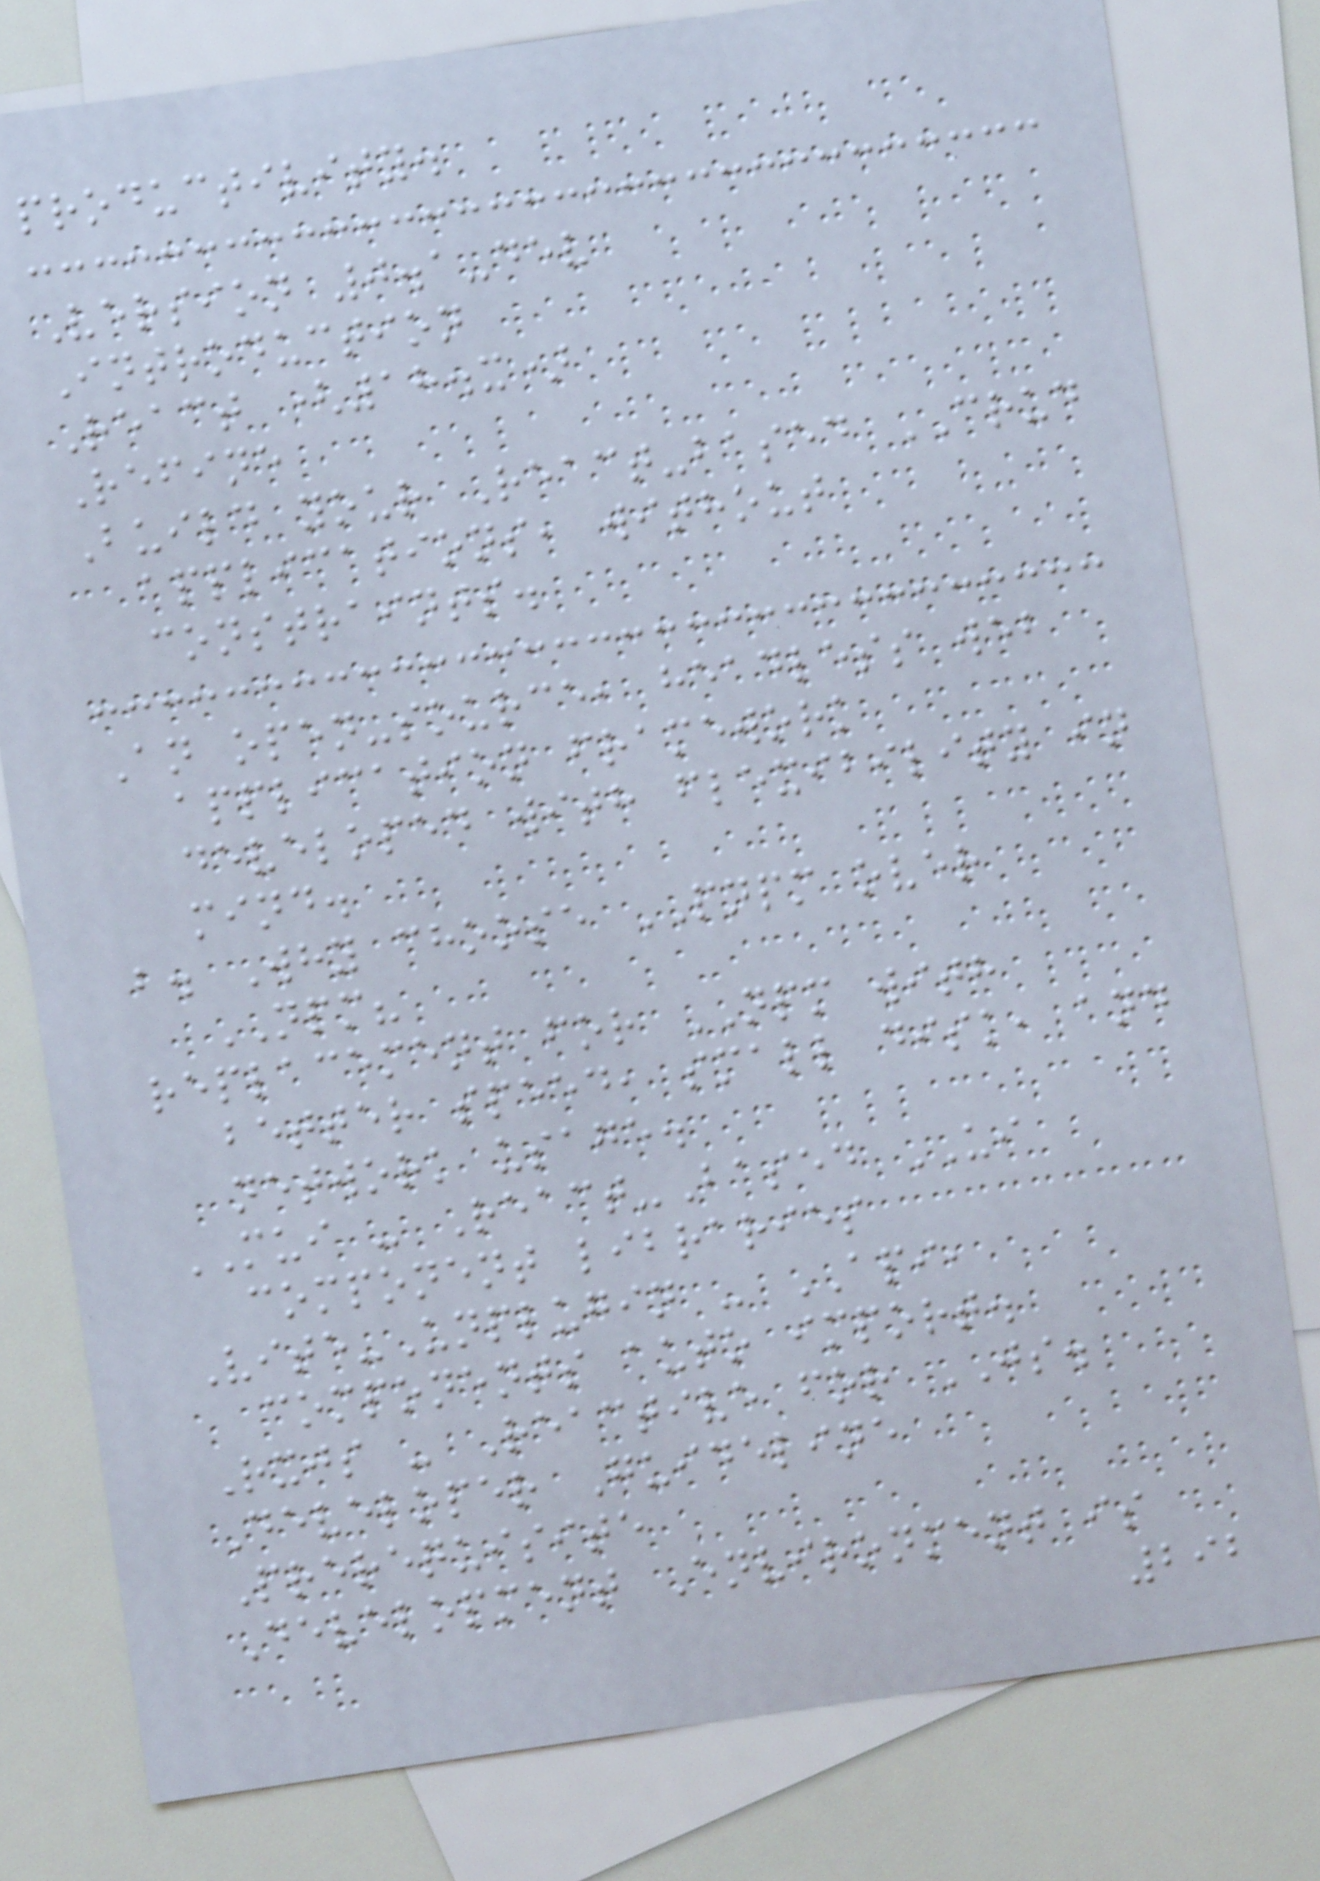productivity.
Version 0.1-dev
Introduction
React (18.x)
Refine
Build your React-based CRUD
applications, without
constraints.
An open-source, headless web
application framework
developed with flexibility in
mind.
b. Why choose PNPM over
NPM?
replacement for NPM with
better speed, small disk, and
network usage.
MUI - React-Based UI
component libraries
Vite-Unplugin - API,
components auto import.
Rxjs - Reactive for JS.
Developer Guideline
Prerequisite
Development Environment is
292
